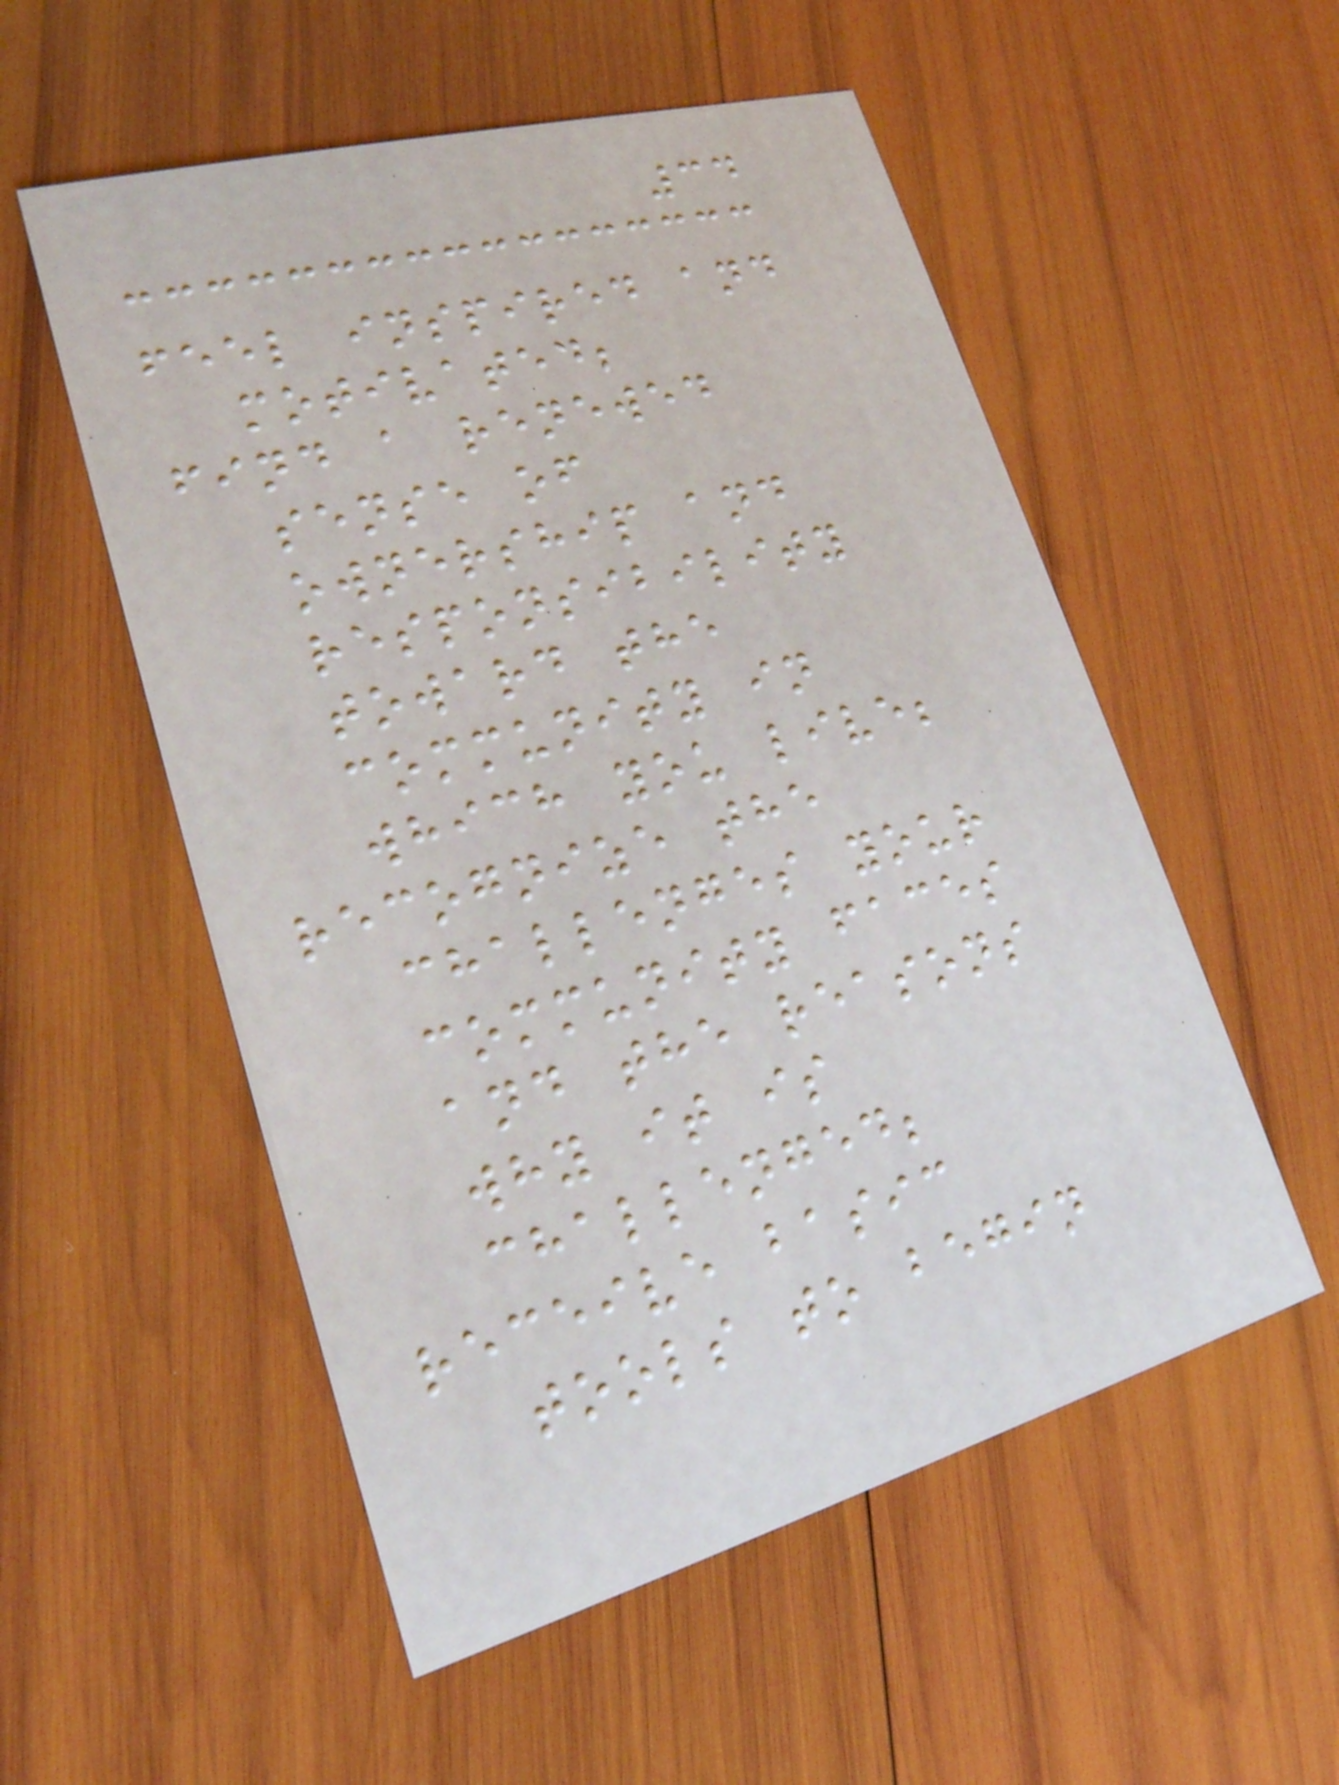34
feel inspired and
motivated;
find a renewed
sense of
ownership and
responsibility
toward the
community in
which you live;
recognize the
challenges your
community faces
and the reasons
why it is
challenged;
receive basic
tools to begin
